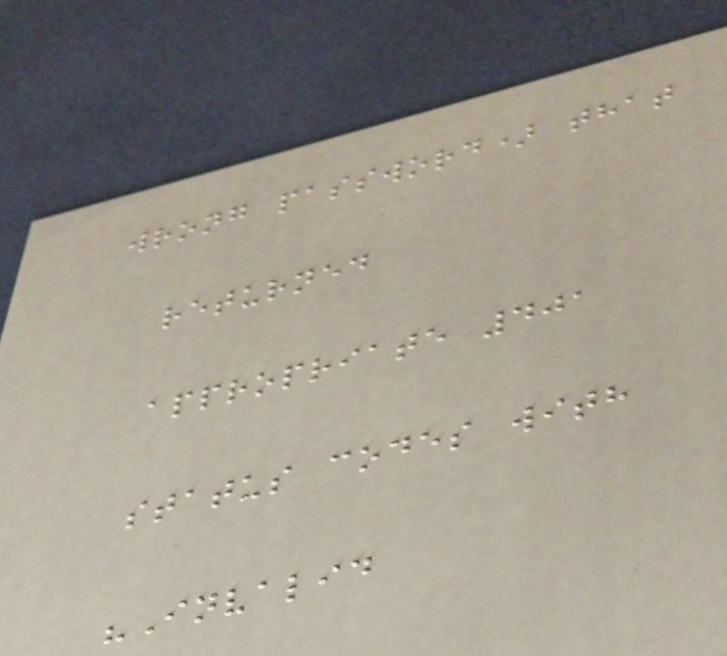wrong password) that
returned
appropriate 401
status codes with
"Invalid
